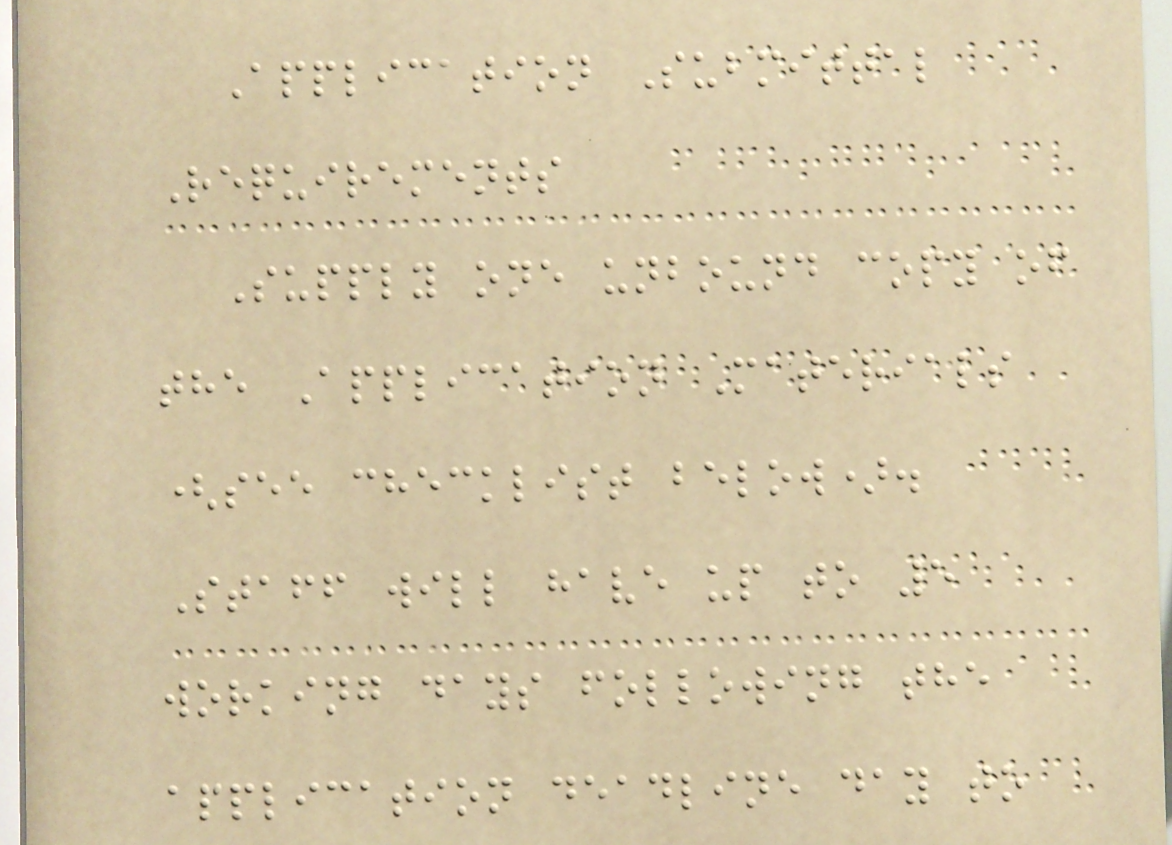Application Submittal
Requirements
Supply one unbound copy of
the Application Materials
(see checklist below).
Staff will have up to 5
working days following the
application deadline day to
